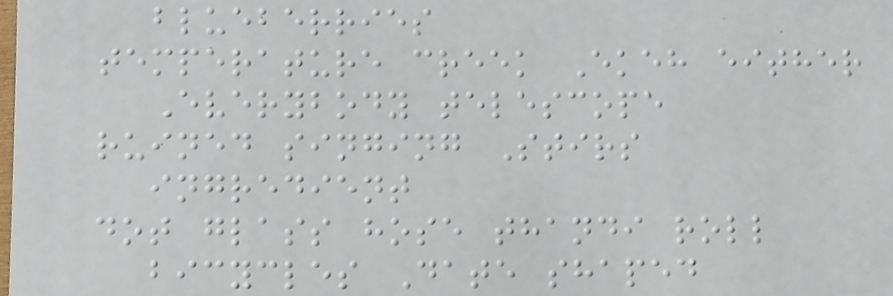blueberries
temperature creek Ekeh either
Everybody telescope
ruined singing Stirs
ingredient
dot glass hose thandi roll
bicycles Date shaped
